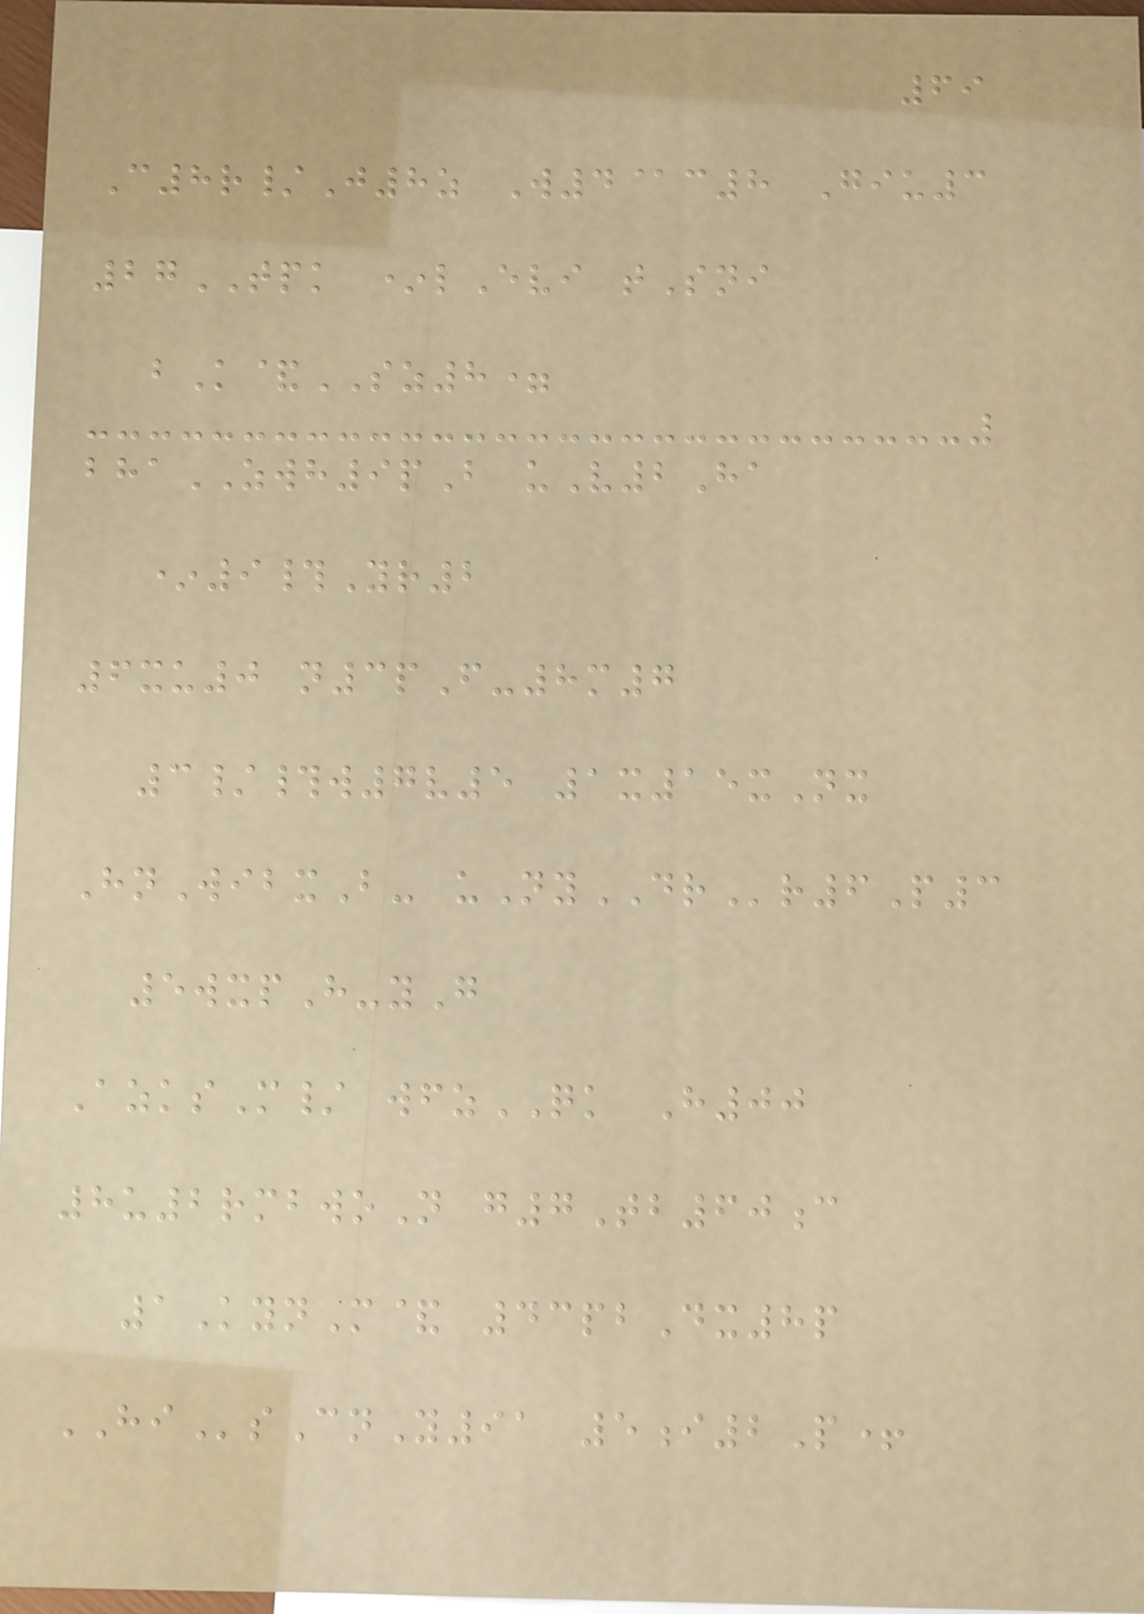69
C8r/J8z W4@c8 Giu3
27TPK *lEvi tSni
bK&SZ8=
bhaZWH9pB uV2Ha
*9#Yr2
6xu0 n3pF-8m7
3/#w7v5 1x15xNx
HnWibxB- uNyDRr6P3
5wxpH-yG
AzksM/ wfzQK H00
8u2rmbwoN g7Tb60c
1KynM& 43pbDx8p
HIsCnY91 5i2P+
